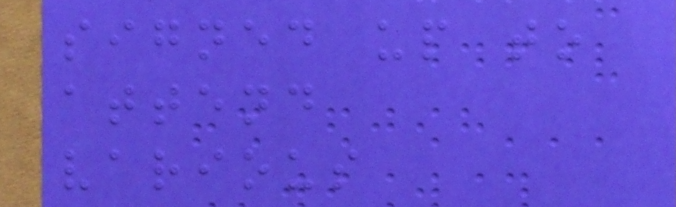signed up to
attend
various
